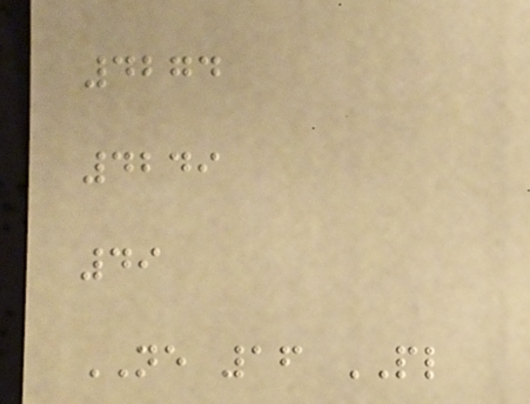4274
4249
49
NE 16 PL
